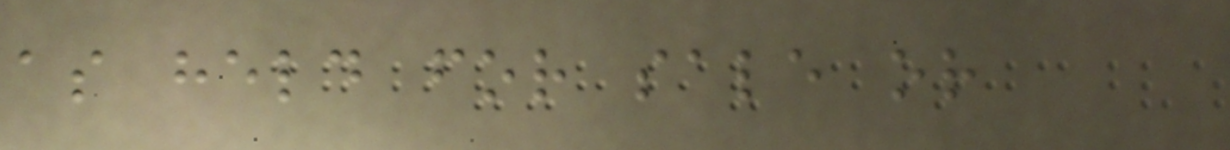as held for sale or
